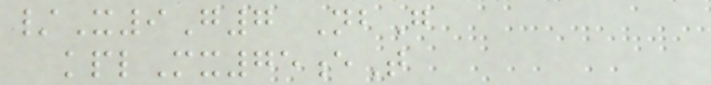/X9G7 NbG
kplMx75eT
